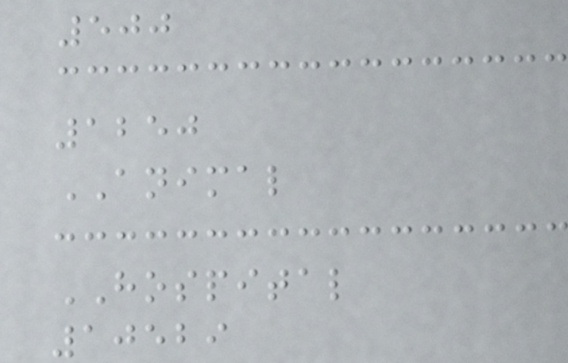500
1250
ANIMAL
HOSPITAL
10529
